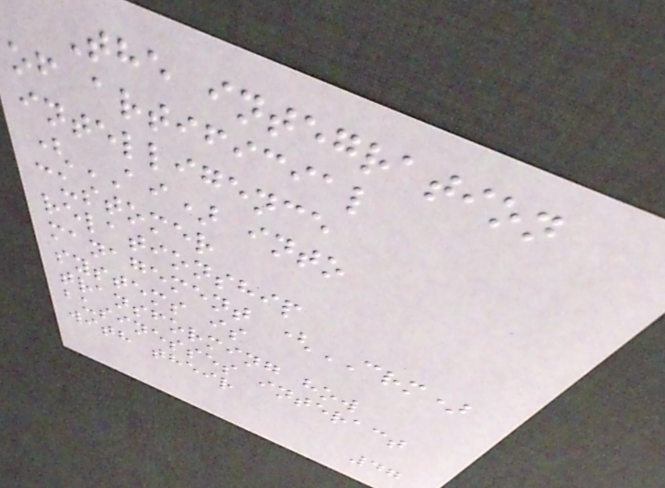The integration
of artificial
intelligence
(AI) into
customer
relationship
management (CRM)
systems is
transforming how
businesses interact
with their
47
